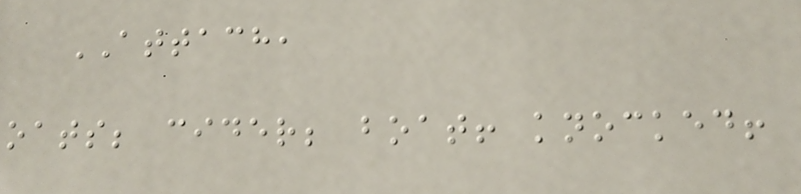ATTACH,
oats; cider; boat! knocked!
